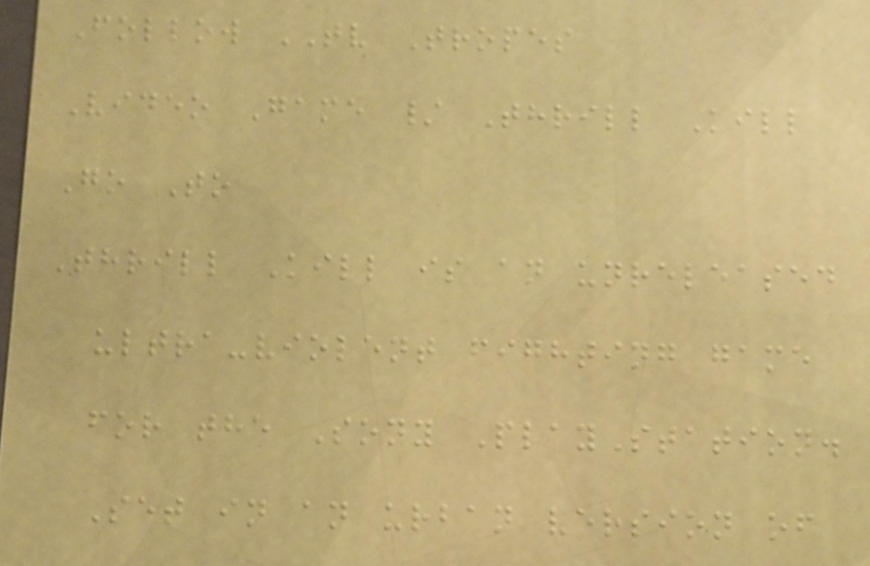Follow TV Tropes
Video Game / Thrill Kill
Go To
Thrill Kill is an unreleased
ultra-violent fighting game
for the Sony PlayStation.
Set in an urban version of
